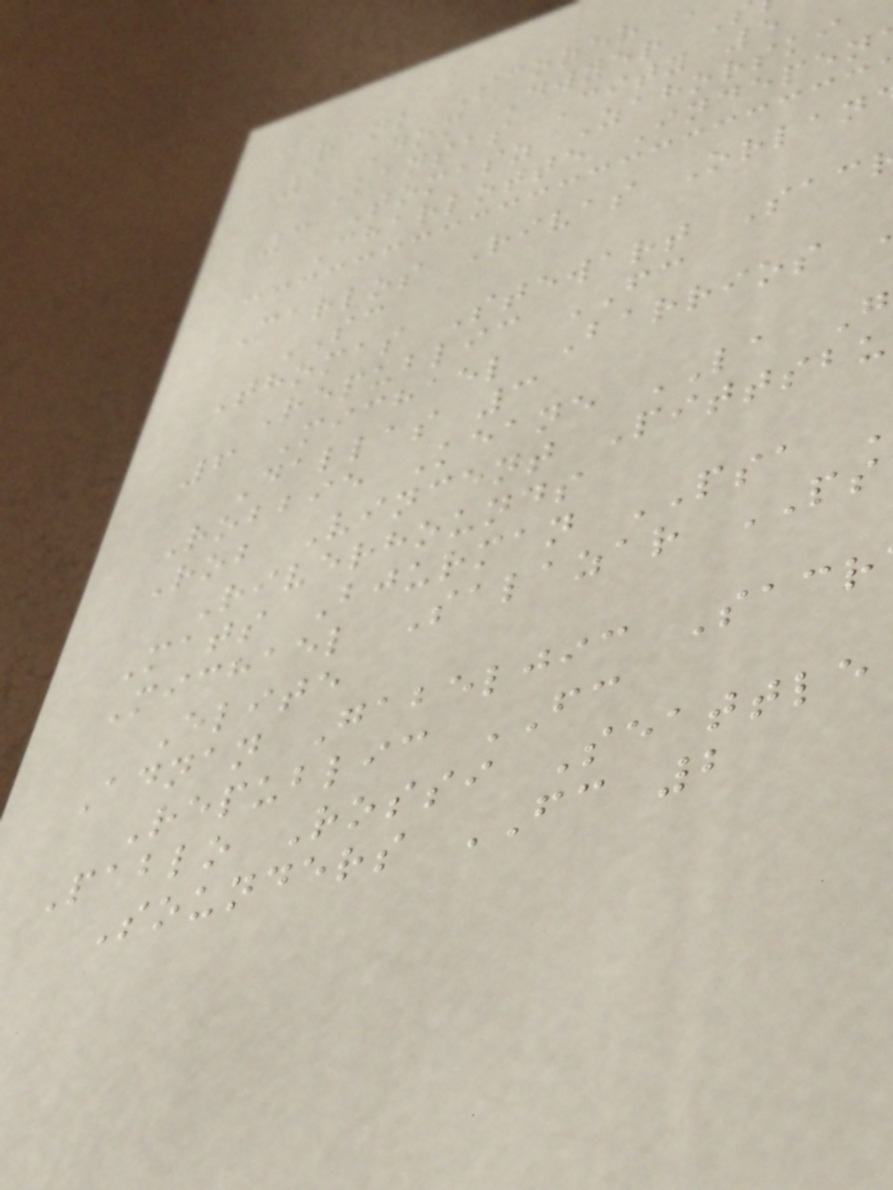Rank Scorer
1 Dom Dwyer
Kansas City 5
3 Tomasz Zahorski
Charlotte Indepen
Carlos Rivas Orlan
SC
Thomas Stewart Sac
Republic FC
6 Michael Barrios
Dallas 3
Robbie Keane LA G
Rob Vincent Pittsbu
Riverhounds
Mats Bjurman PSA
Michael Salazar PS
Elite
Adnan Gabeljic Sacr
Republic FC
Pablo Rossi Seattle
Sounders FC 2
